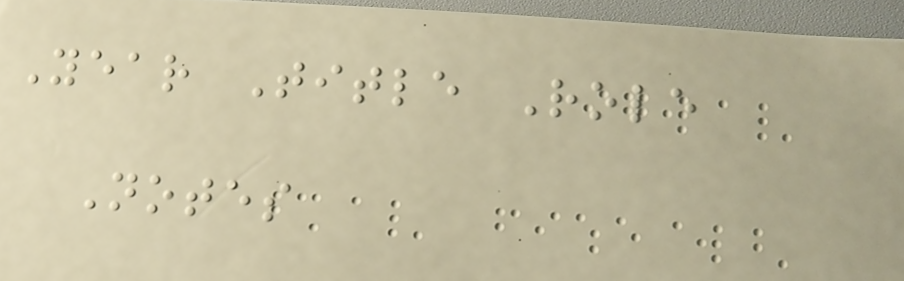Year Title Role
Notes
